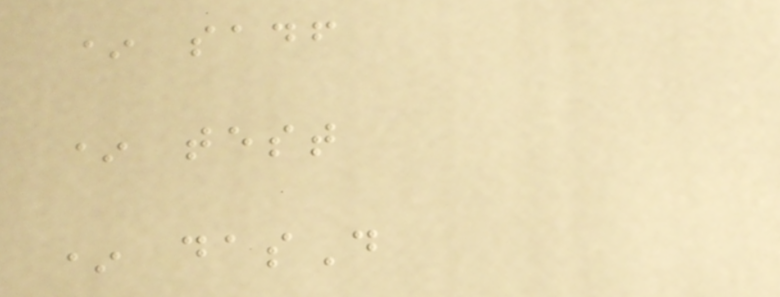* sadf
* test
* dasD
